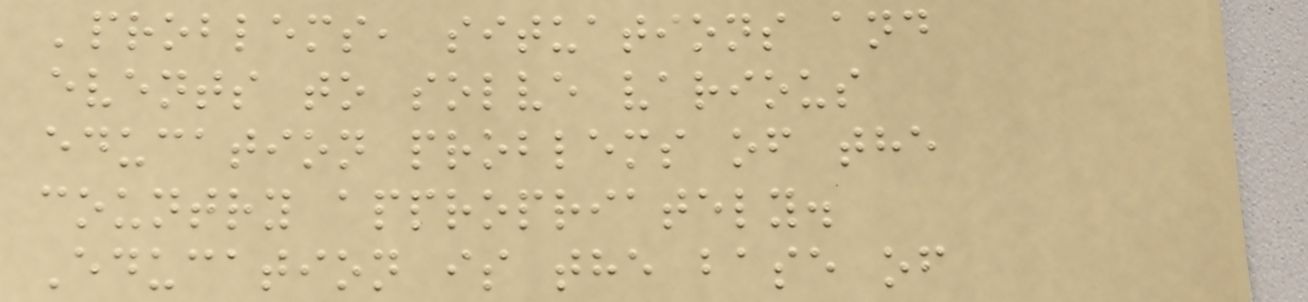'problems, situations and
events to solve various
education problems of the
country appropriately.
Education is the base of
